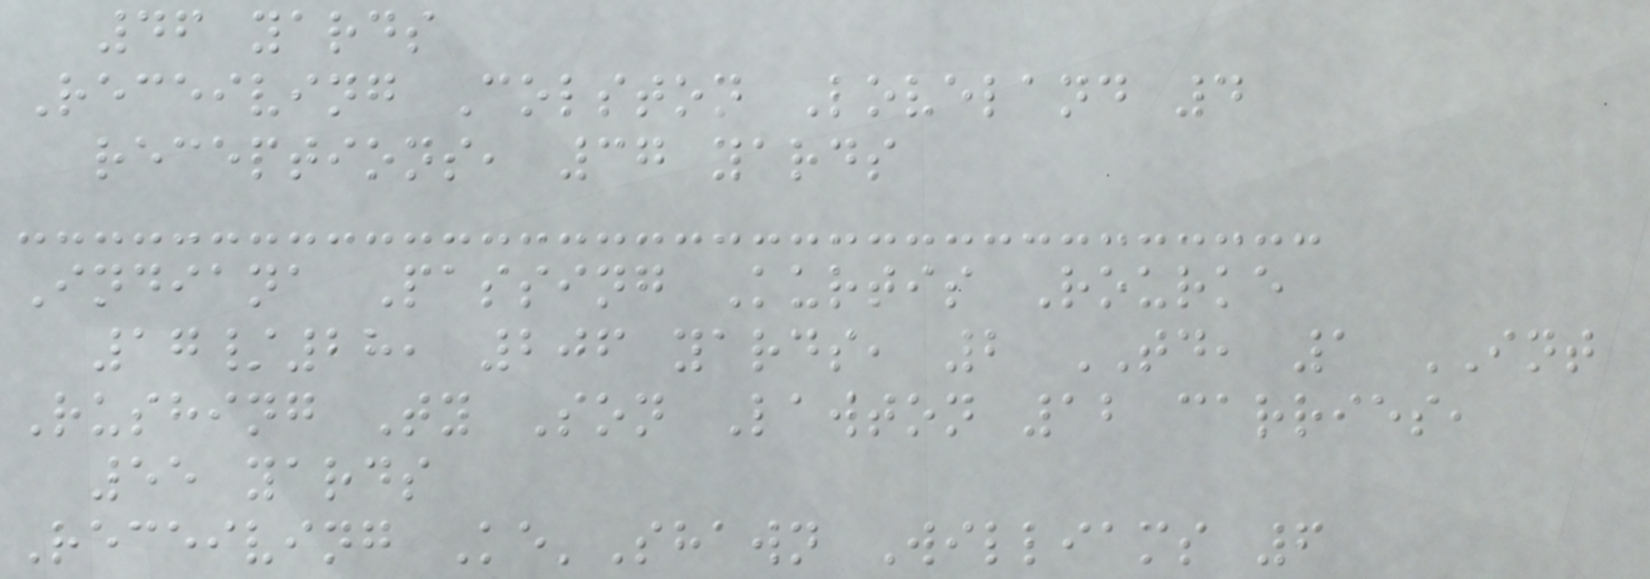46 yards
Receiving Colston Loveland 4
receptions, 37 yards
Indiana Passing Kurtis Rourke
17/28, 206 yards, 2 TD, 1 INT
Rushing Ty Son Lawton 12 carries,
55 yards
Receiving Ke'Shawn Williams 6
